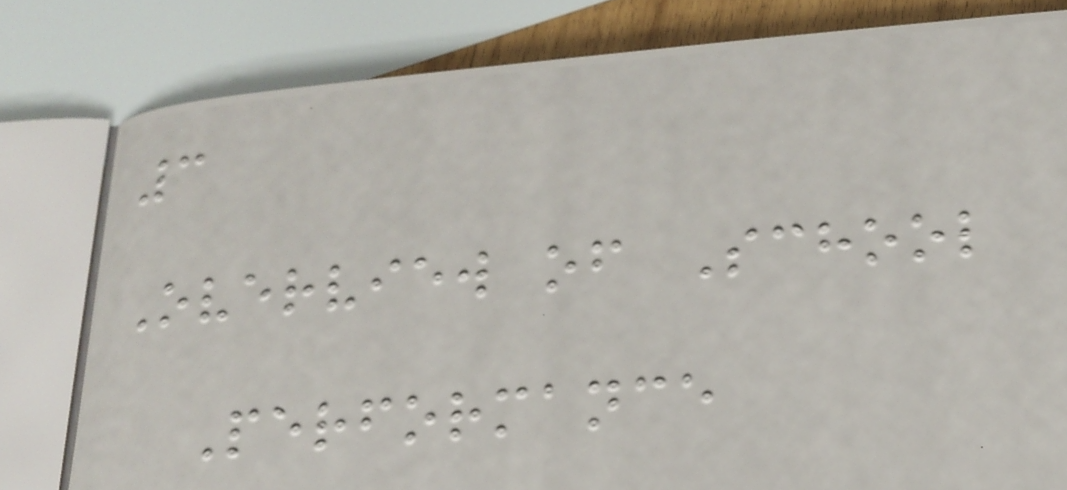3
Overview of School
Performance
